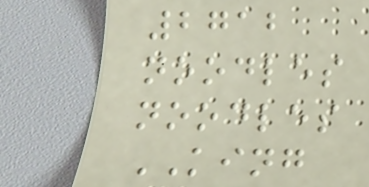2712
noodles
noodles
KING
